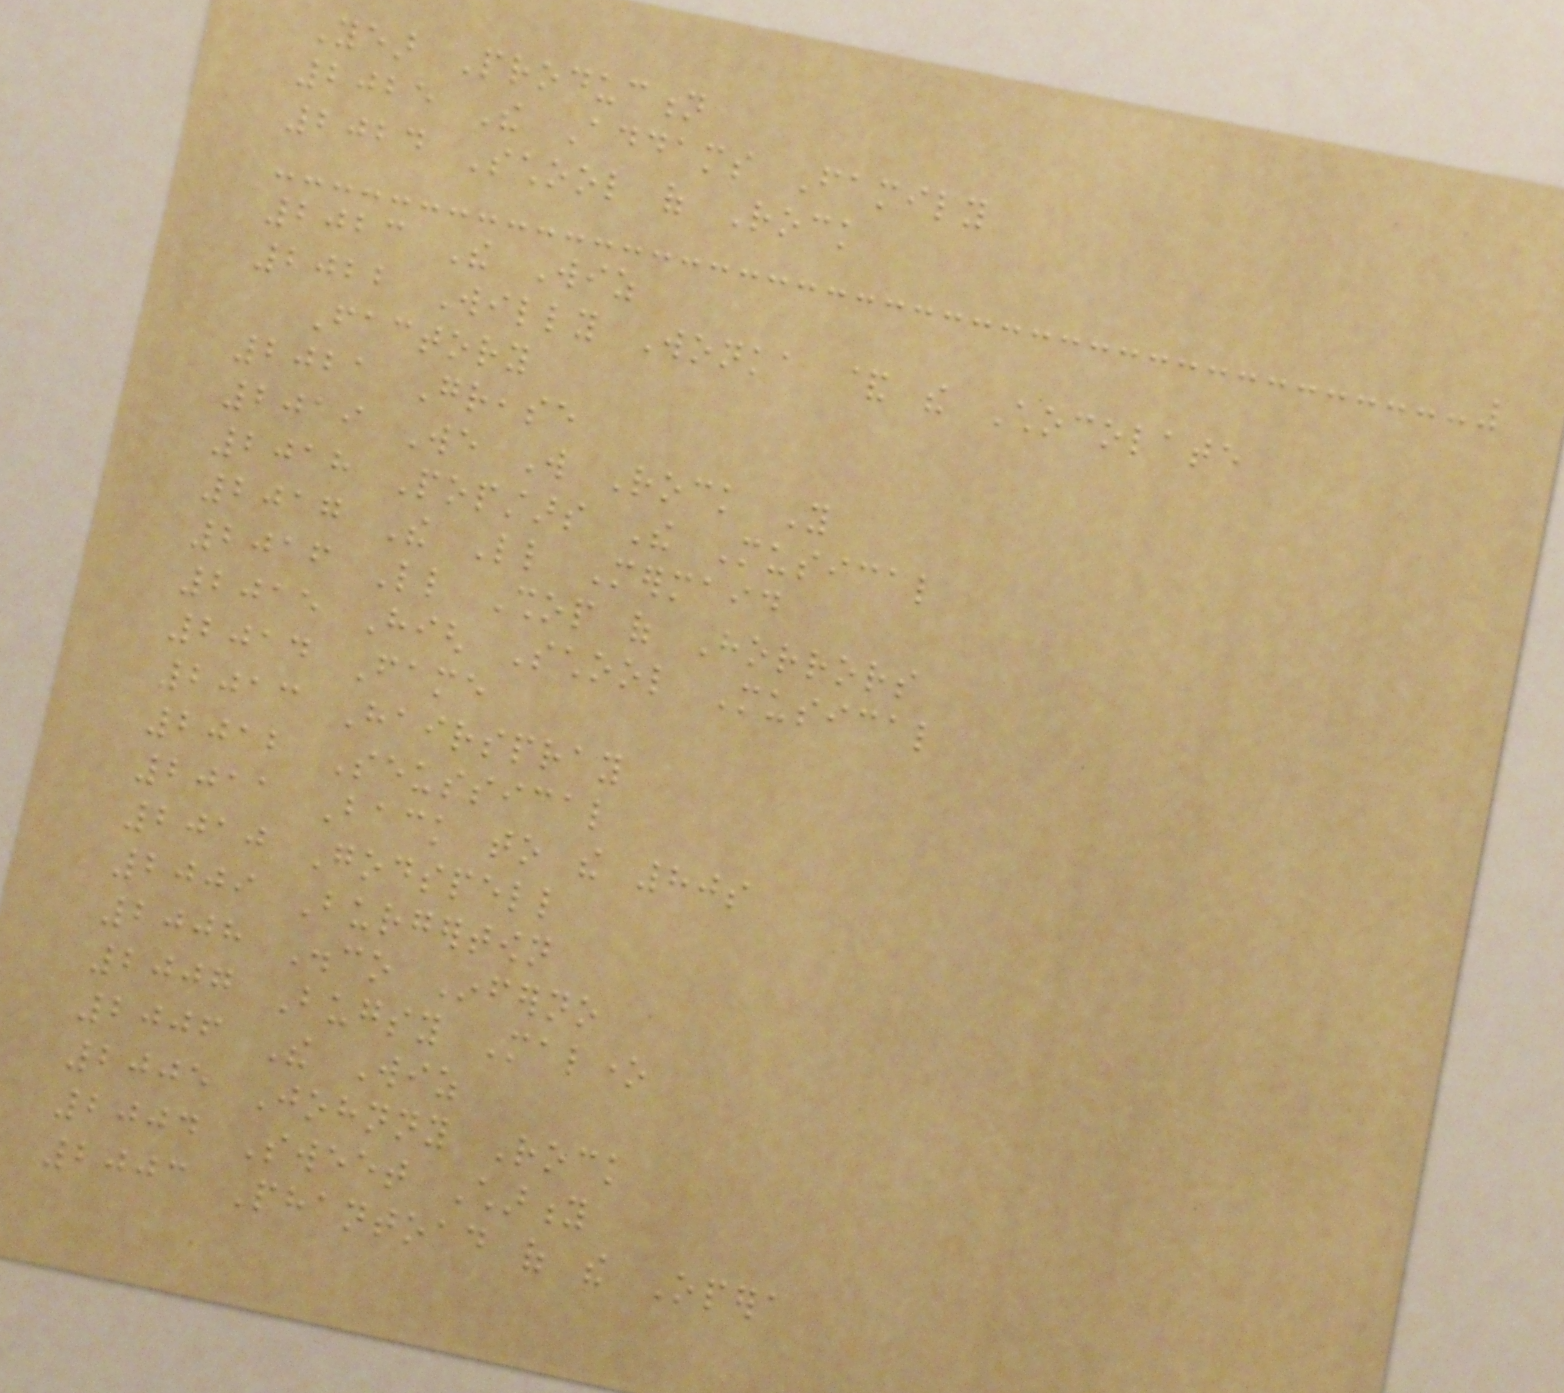Year Production
2025 The Addams Family
2024 School of Rock
2023 The Wiz
2022 Willy Wonka & the Chocolate
Factory
2021 Grease
2019 We Will Rock You
2018 Popstars The Musical
2017 The Little Mermaid
2016 Little Shop of Horrors
2015 High School Musical
2014 Fame
2013 Hairspray
2012 Seussical
2011 Back to the 80s
2010 Godspell
2009 Burgertown
2008 Disco Inferno
2007 Bugsy Malone
2006 The Wiz
2005 Johnny Rock
2004 Sweet Charity
2003 Phantoad of the Opera
